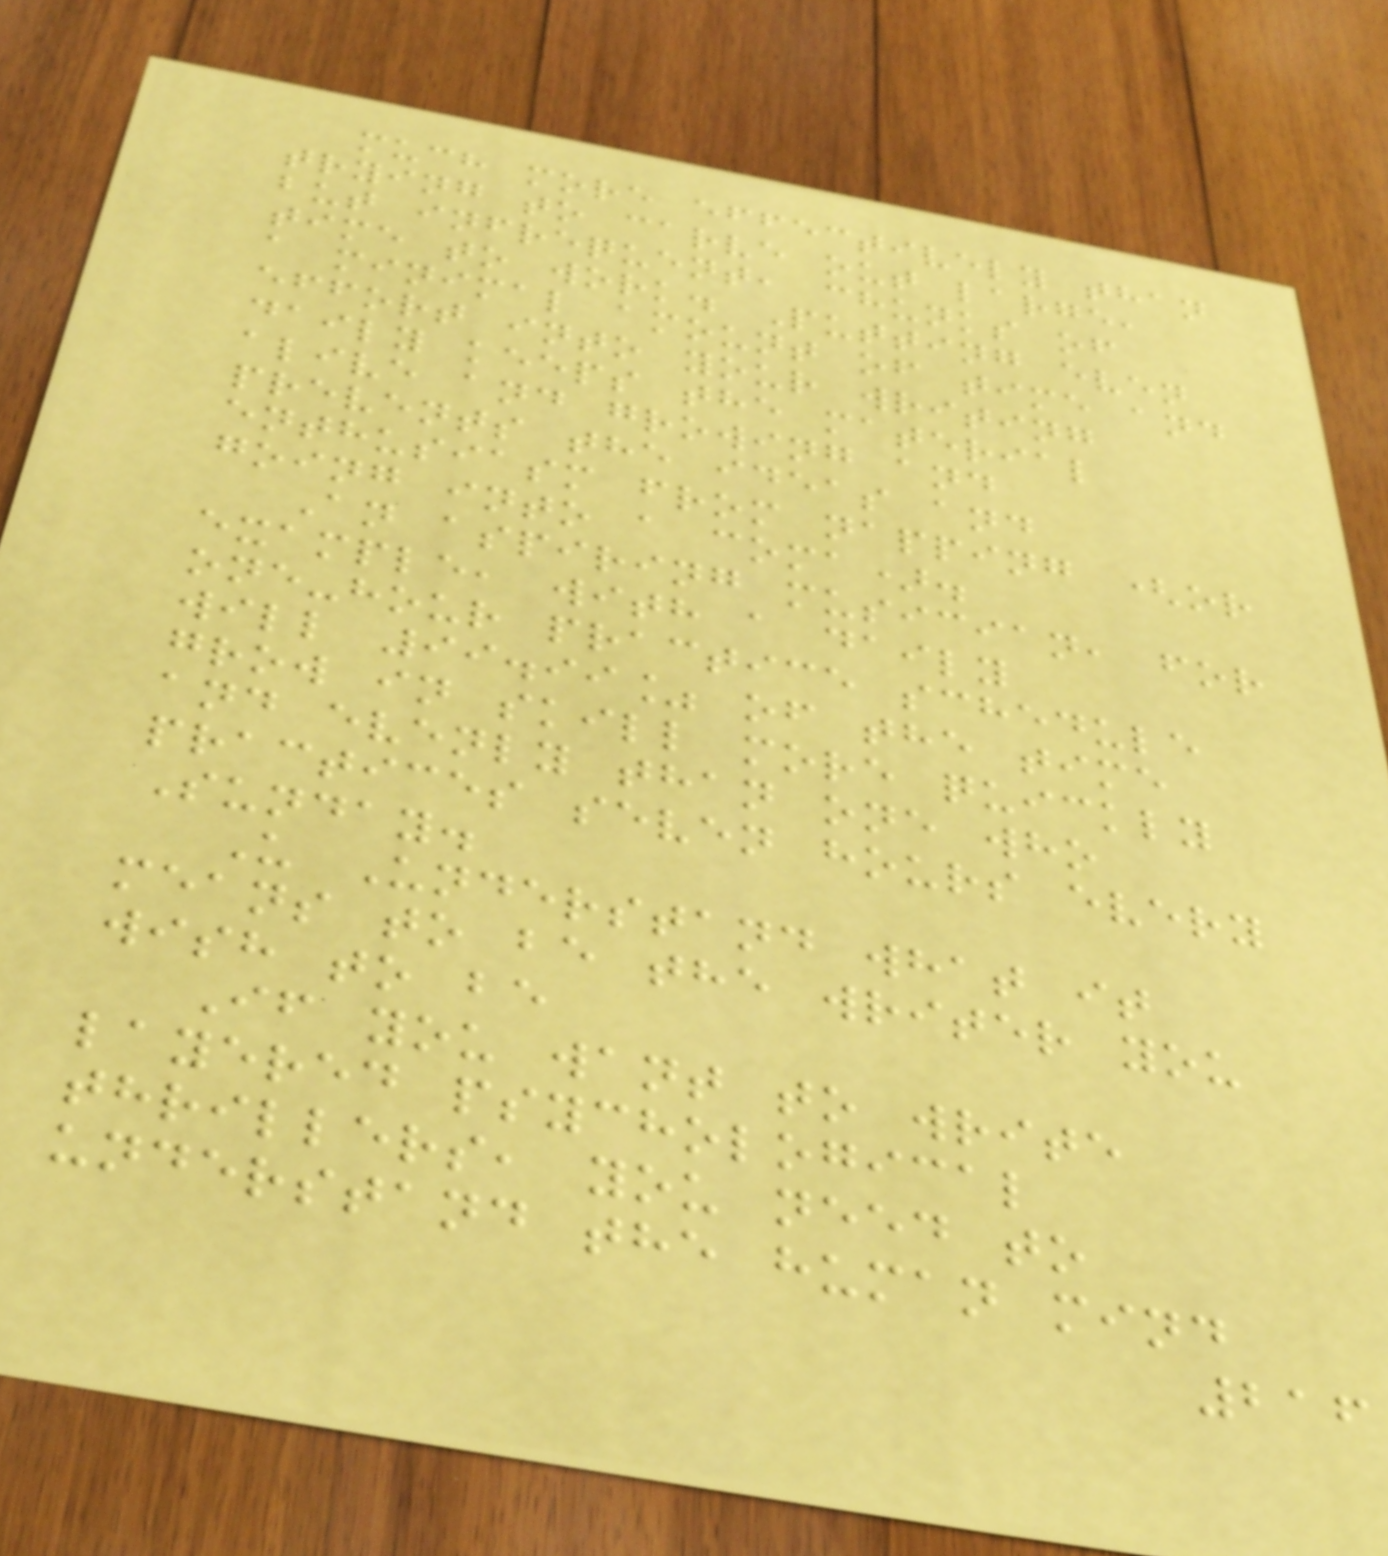much more effectively than
trying to carve out large,
but infrequent, chunks of
time to work. Putting even
a minimal amount of time and
effort into your writing
daily keeps the material
alive and growing and
prevents the ideas and
enthusiasm from napping (or
going into a coma).
An aspiring musician, for
example, with a daily
one-hour practice schedule
will 99.99% of the time
grow in skill more quickly
and evenly than one who
practices seven hours every
Sunday.
U Understand what it
means to be the writer you
wish to be
If you want to write
layered psychological
thrillers, you need to
understand the human mind
216
